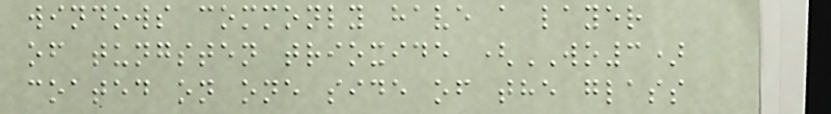windows commonly have a layer
of tungsten trioxide (WO3)
coated on one side of the glass
